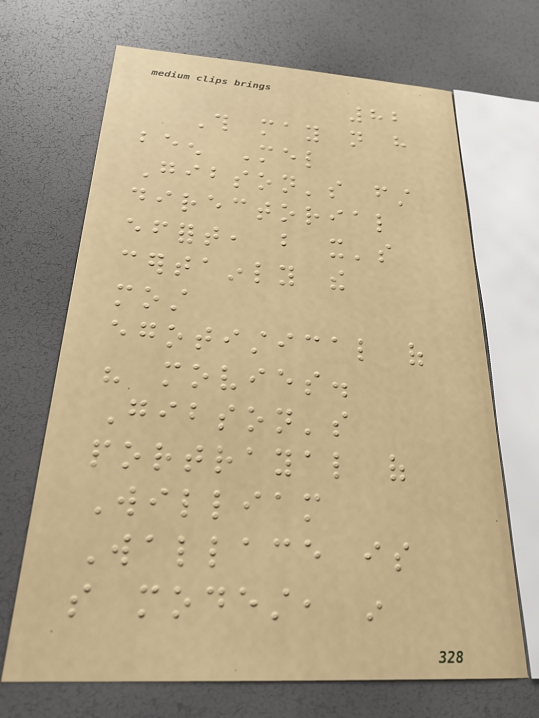82
This may not have
been Mel
Gibson's first
directorial
effort, but it's
certainly the
most
egotistical of
his movies.
Gibson's
portrayal of
William
Wallace is
so modest, in
